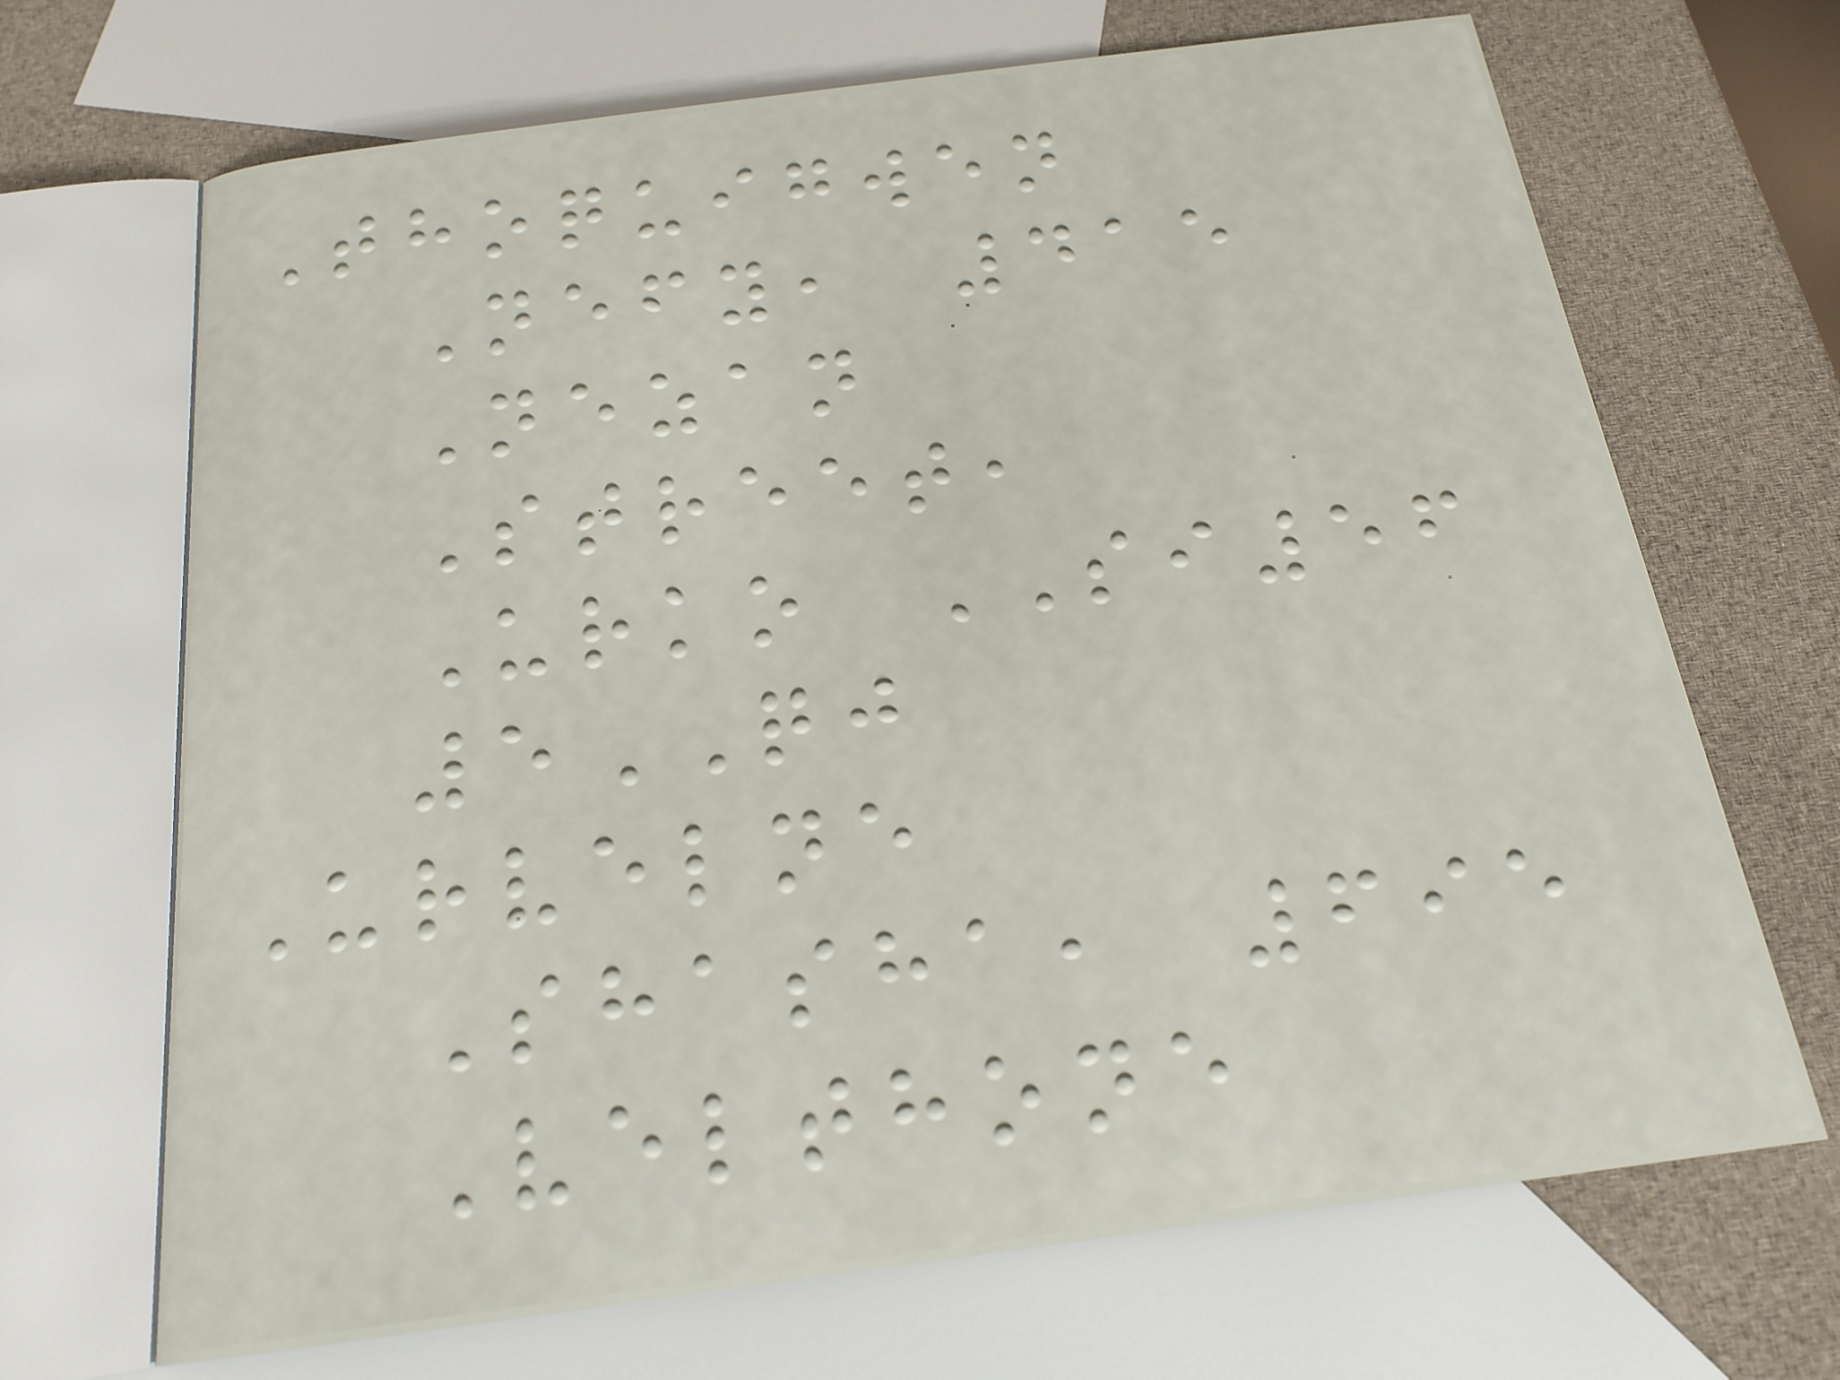Thoquigwen
Nefy, 415
Nezan
Street,
Urko SI56
5QJ
Urvelne
Shasha, 695
Velthone
